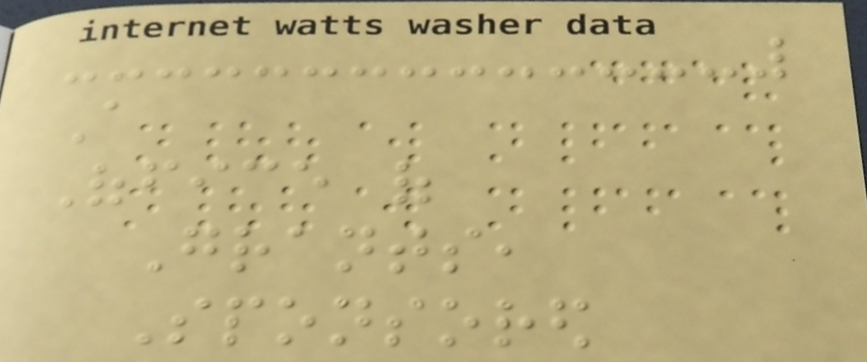A
Office of
Grants,
Sponsored
